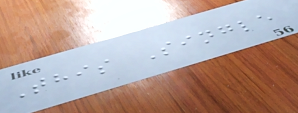This Single
